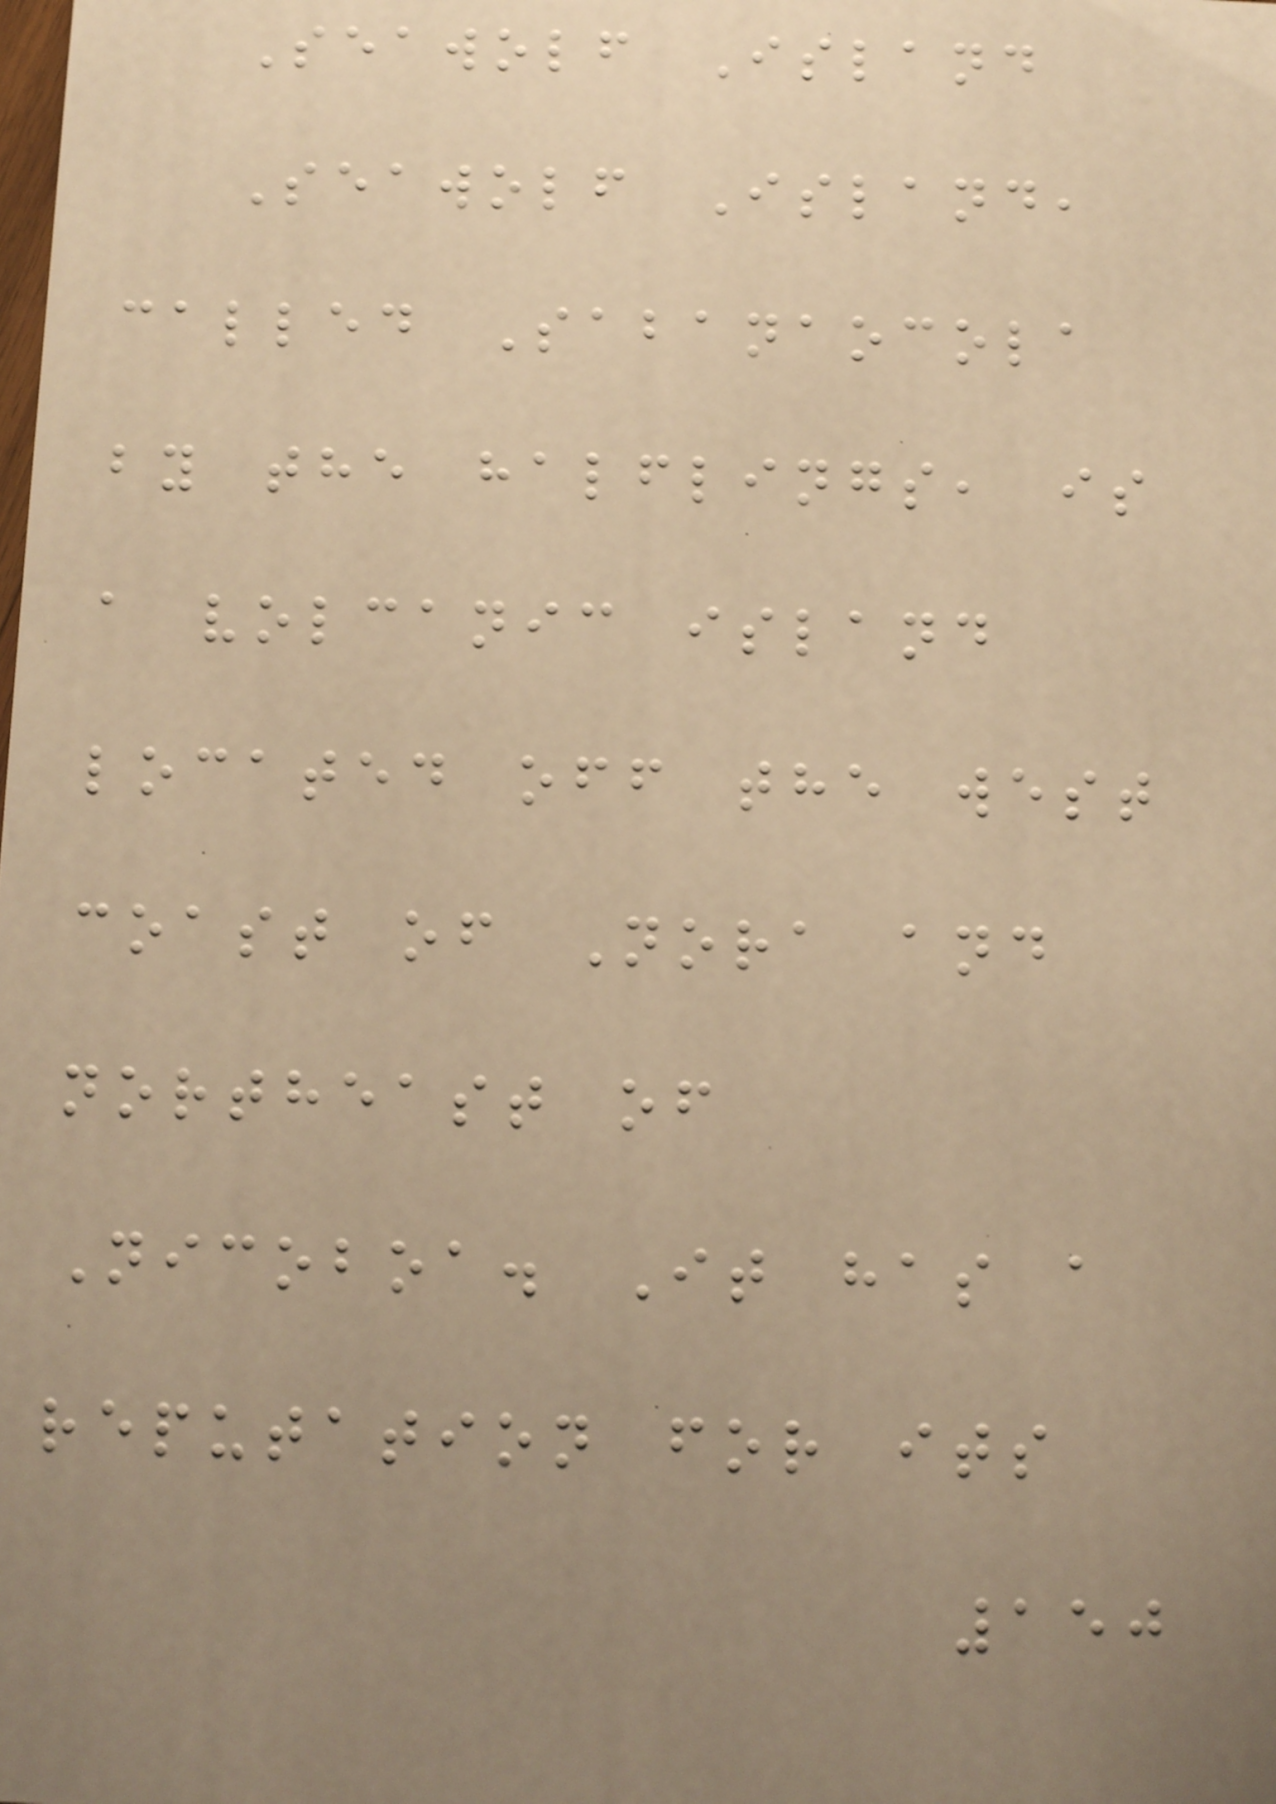Seawolf Island
Seawolf Island,
called Sabanaocola
by the halflings, is
a volcanic island
located off the west
coast of Nora and
northeast of
Nicoboa. It has a
reputation for its
150
